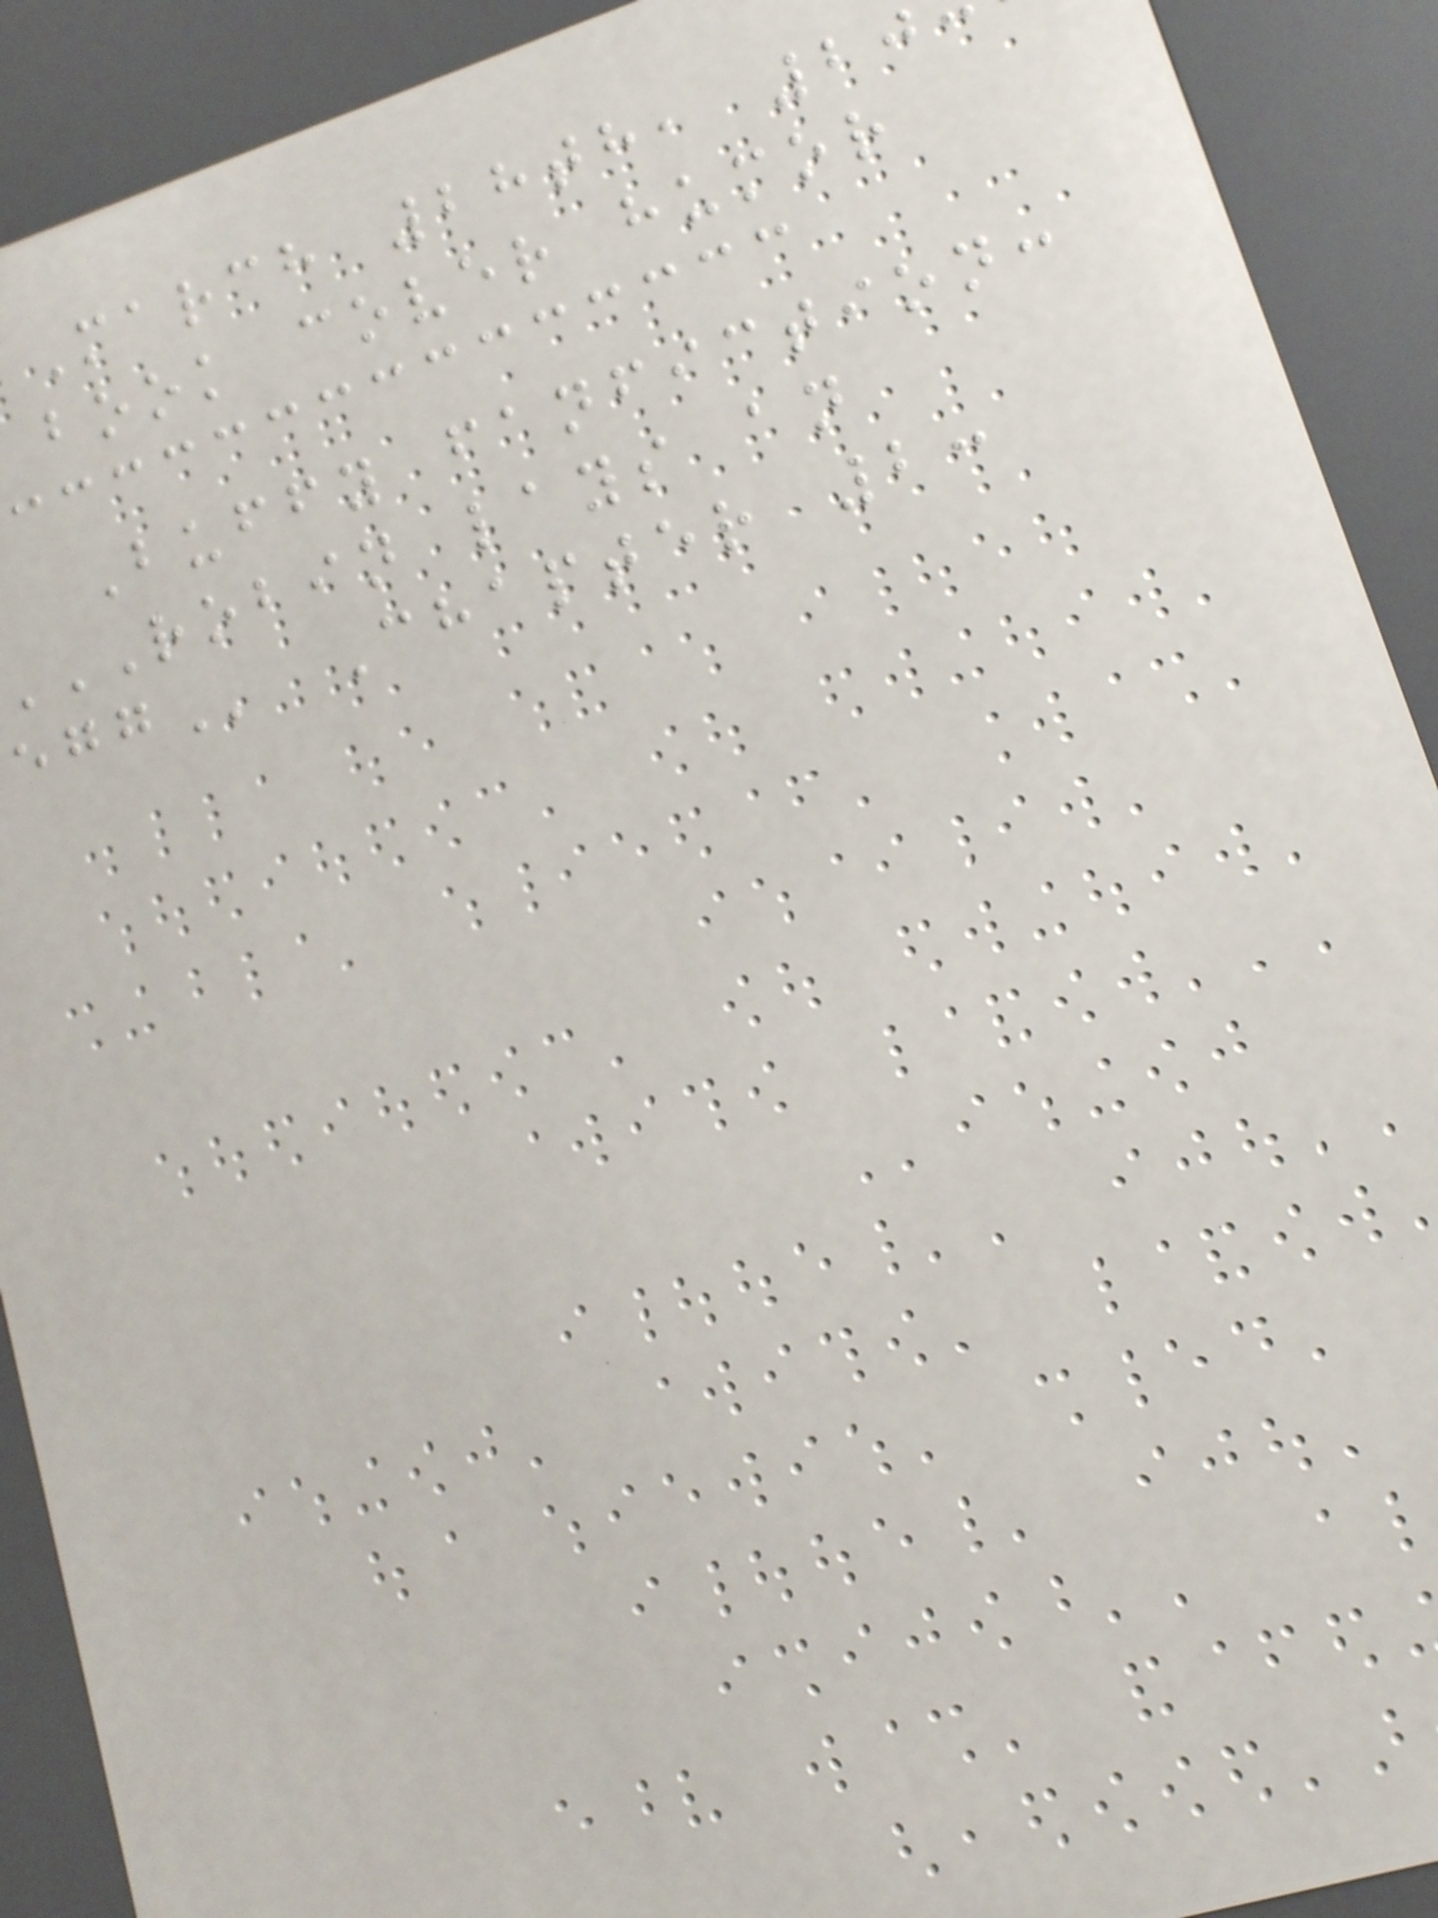March 28th, 20
book cover humor
Buffy fanfiction:
ROBIN lays an
Chapter 2:
